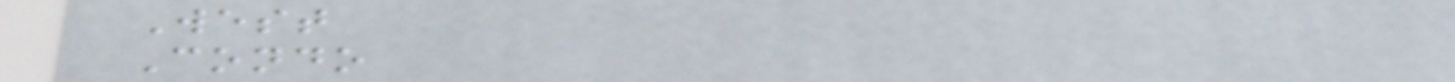West
Condo
